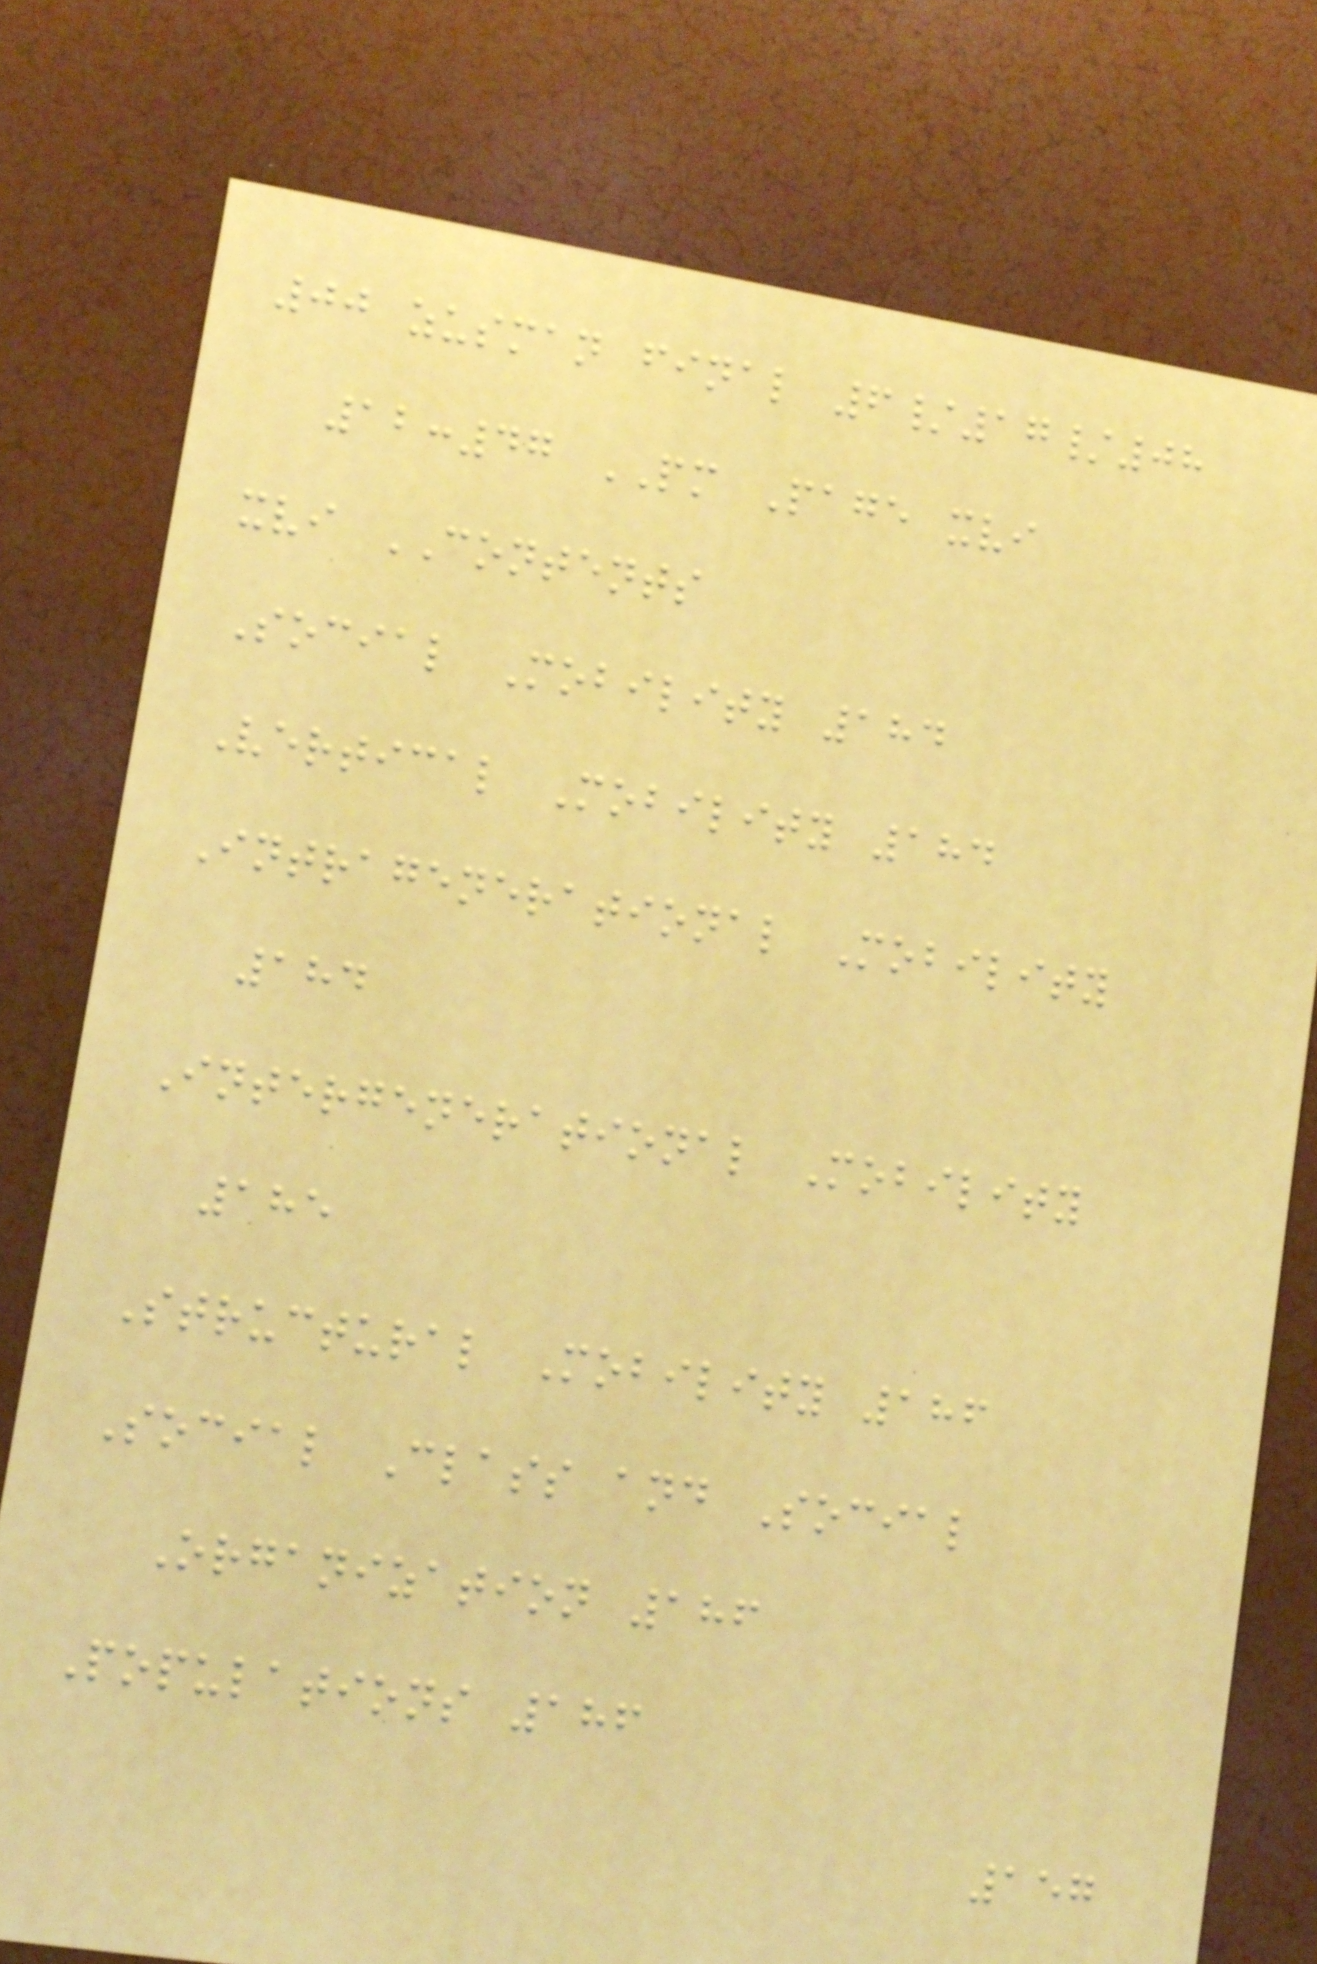00 zusman final 6/17/08
12:47 PM Page xvi
xvi CONTENTS
Social Mobility 184
Vertical Mobility 184
Intragenerational Mobility
184
Intergenerational Mobility
185
Structural Mobility 186
Social Class and Social
Organization 186
Populations 186
157
